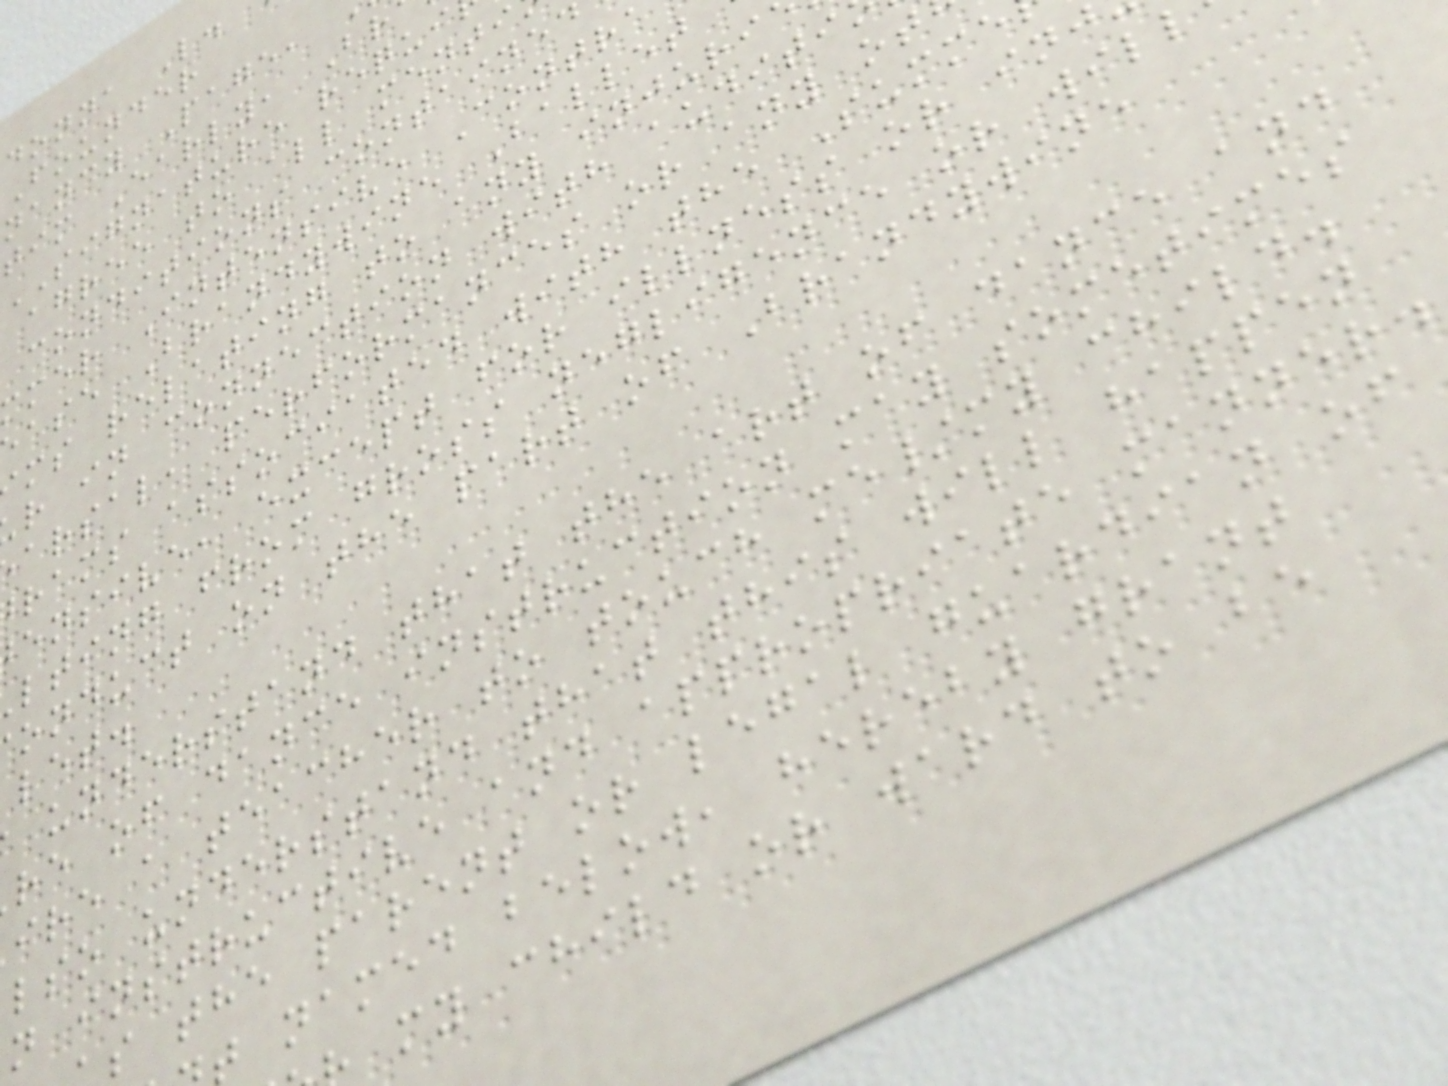Founder
nancy Page,
tim Early, Br
SIGNATURE
agree to all menti
conditions contained
mer Intensive Contr
ase Brandywine Ballet
ms relating to any injuri
r in connection with auditi
arsal, performances or any ot
rams associated with the Summe
ensive, except for illness or inj
lting from gross negligence or wil
onduct on the part of Brandywine
let.
understand that the art of dance and
re of dance instruction may sometimes
ire a teacher to touch me/my child.
lso understand that this will happen
n instructive and appropriate manner.
s the parent or legal guardian of
t named below, hereby grant
my child or ward to be
